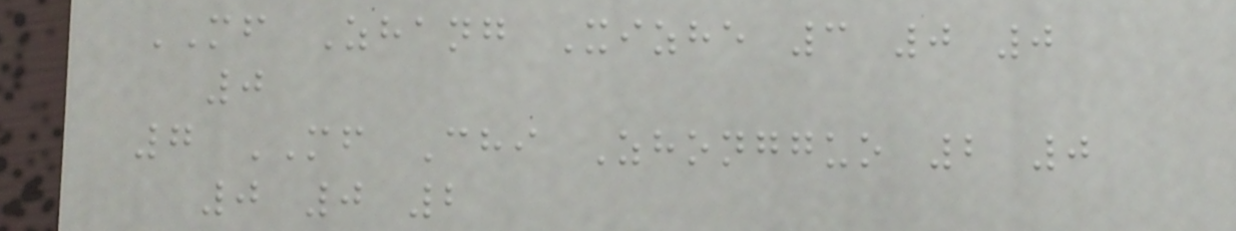MF Zhang Xizhe 3 0 0
0
7 MF Chi Zhongguo 2 0
0 0 2
